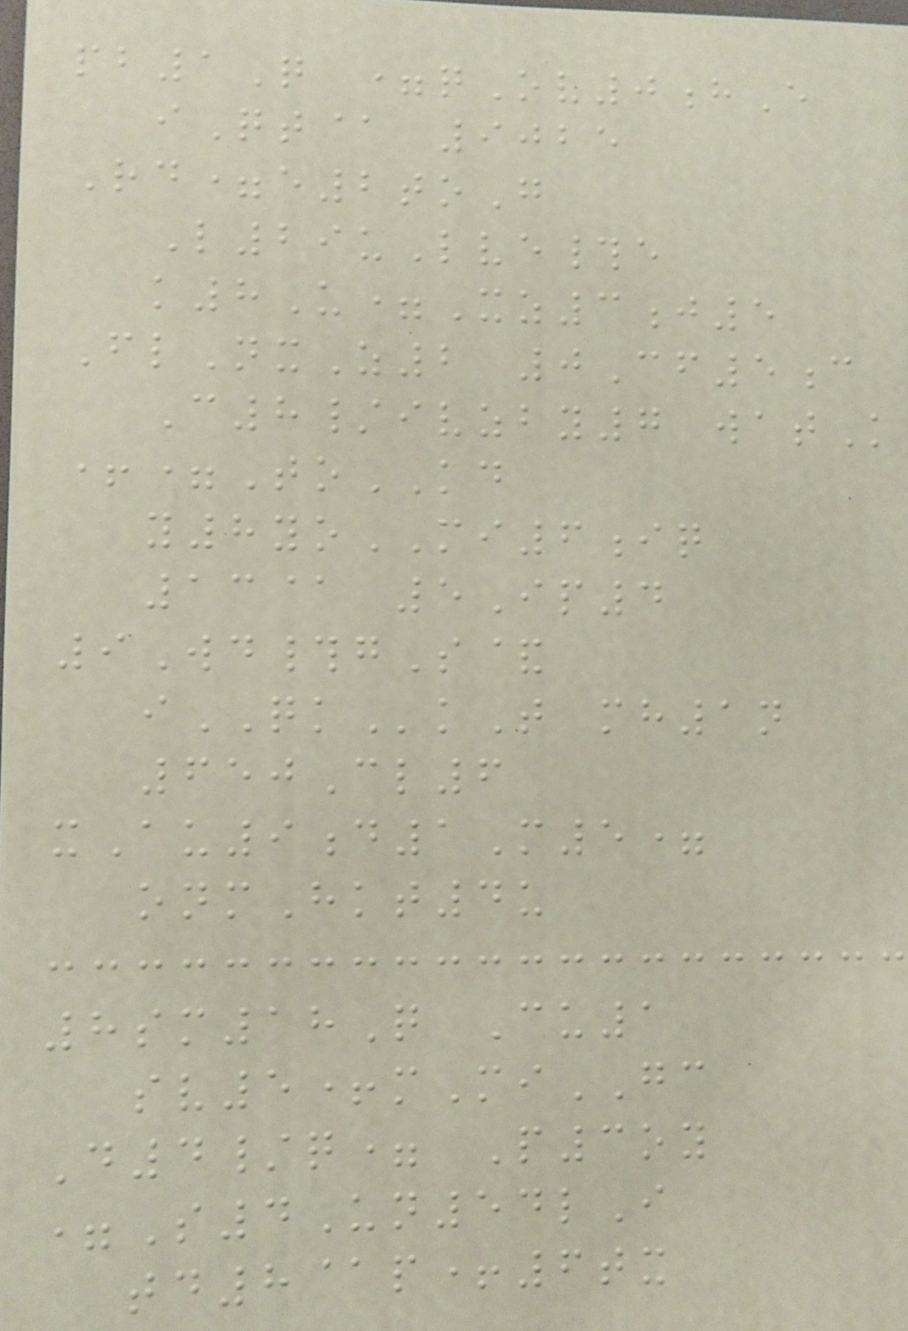pb1Q =qOv0hE
iQt@ 9025
Rd=e2toG
L29uLve#e
k8U=Xz3j5
FlNxZ2 0Cf5c
C8/ivzby7 watK
+=ToKD
y8yoMI6iq
13@ 5Ip4
9Wd#gS&
iQKkT mh1n
650Cl6
xAu9d1M5=
onmHkt4u
8sm18Q Cu1
sv5+mMiGC
D4/q= P3oy
=S4Un54lI
td8@p+6tx
